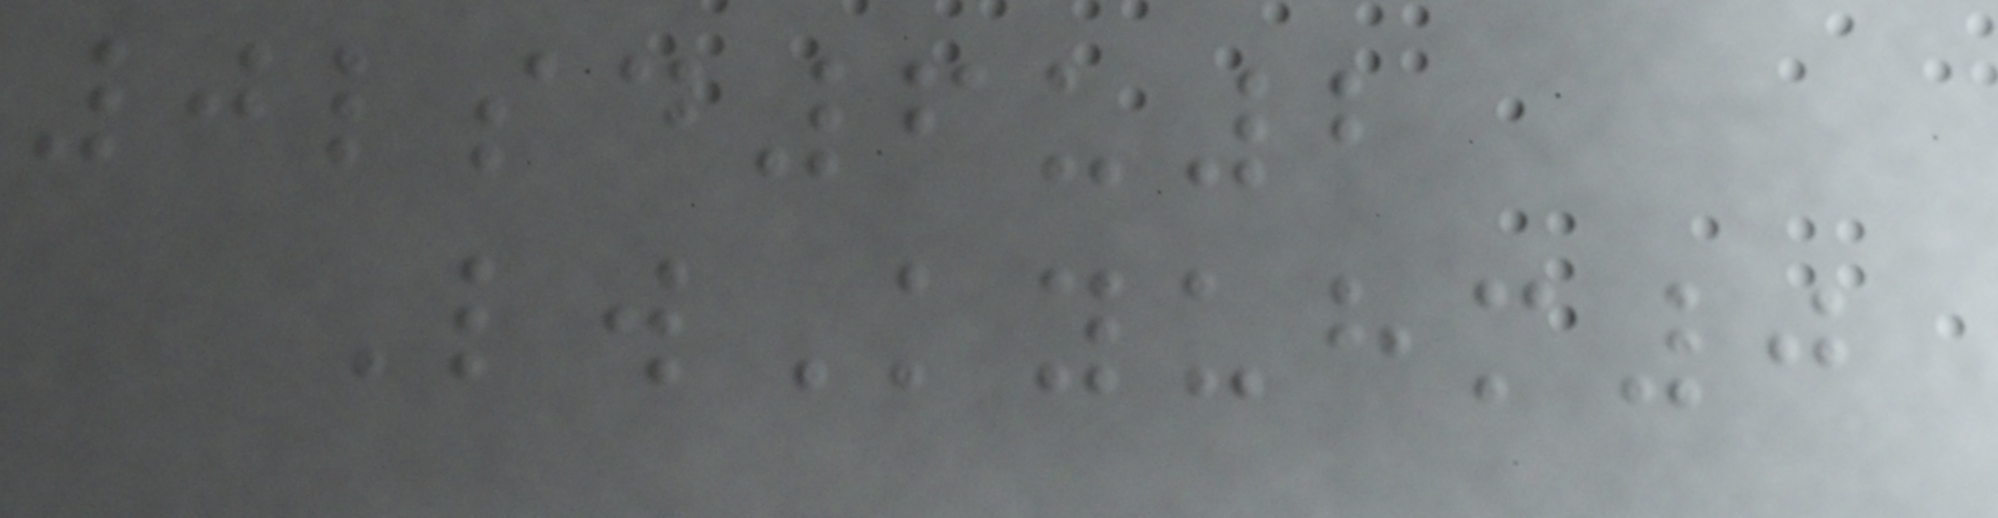0lsd6u2
LwKyuhm0
